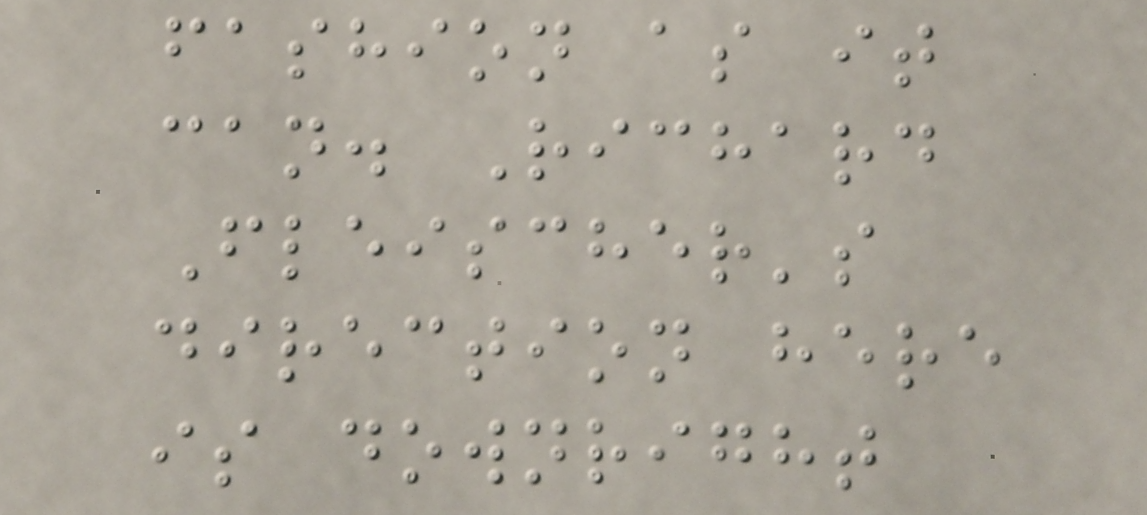fashion as it
can. Richard
Fleischer's
direction here
is downright
